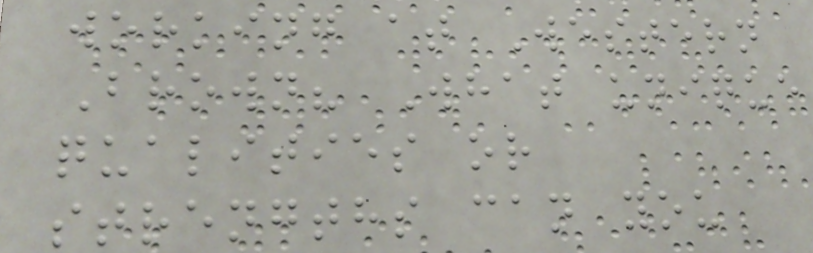working at Western
Brown? What unique
qualities or
strengths can you
